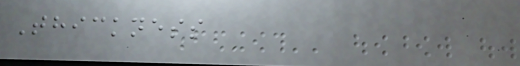Thickness
